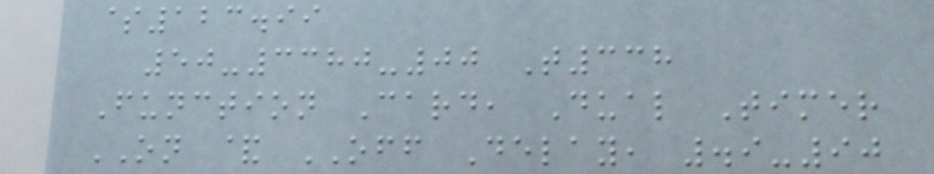$123.99
50-3380-00 T338
Function Card, Dual Timer
ON & OFF Delay, .9-90
